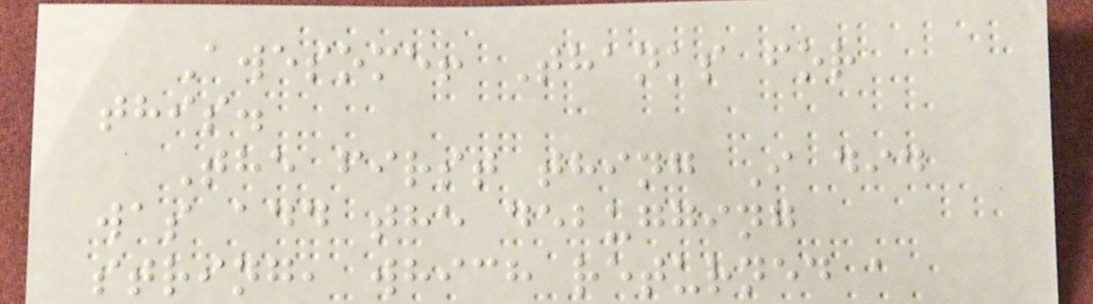Awesome! Thanks for
this.
The first thing I did
was add the debugging
string, which returned a
